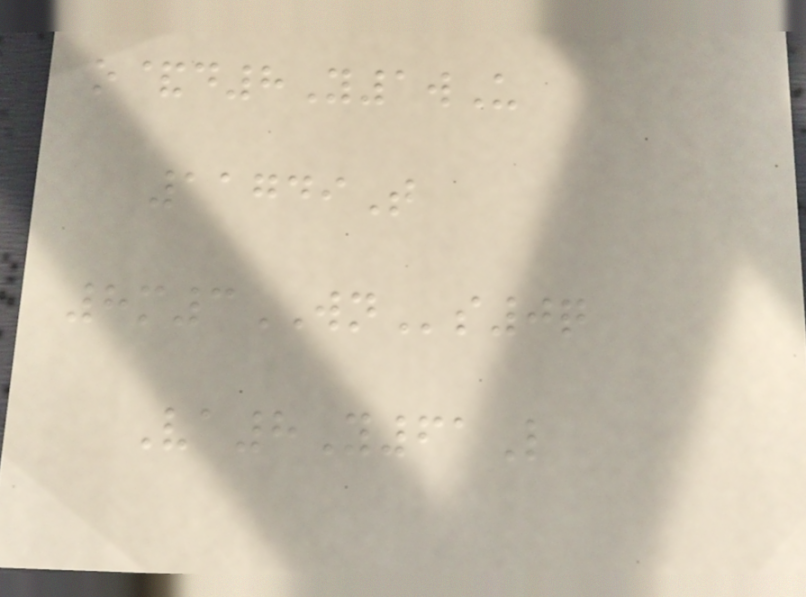o&d8Y1wU
11749T
8m3WNs0q
Va8Y61L
